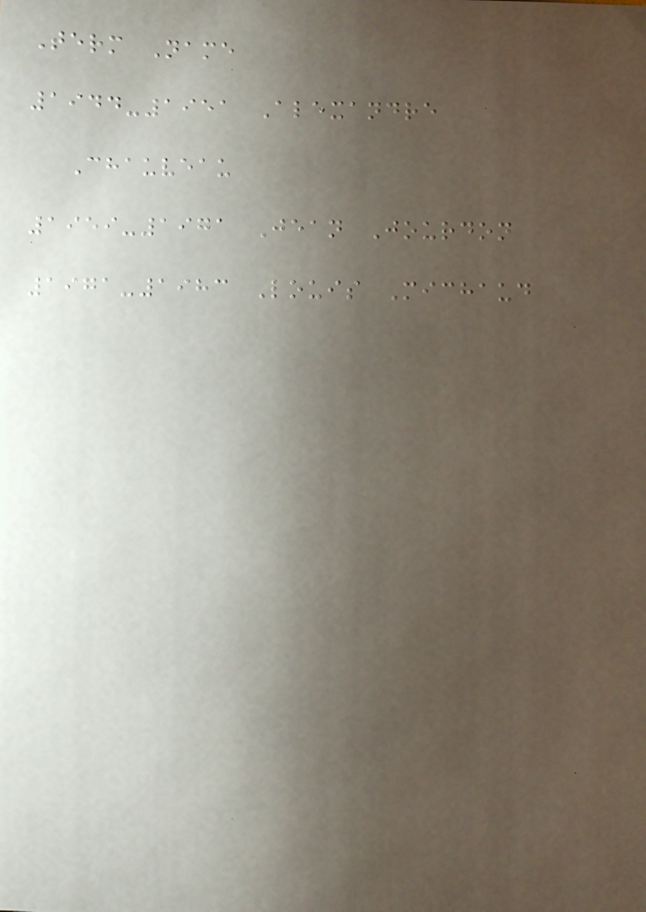Term Name
1944-1951 Alexandre
Chauveau
1959-1971 Jean Jourdon
1971-1983 Louis Michaud
